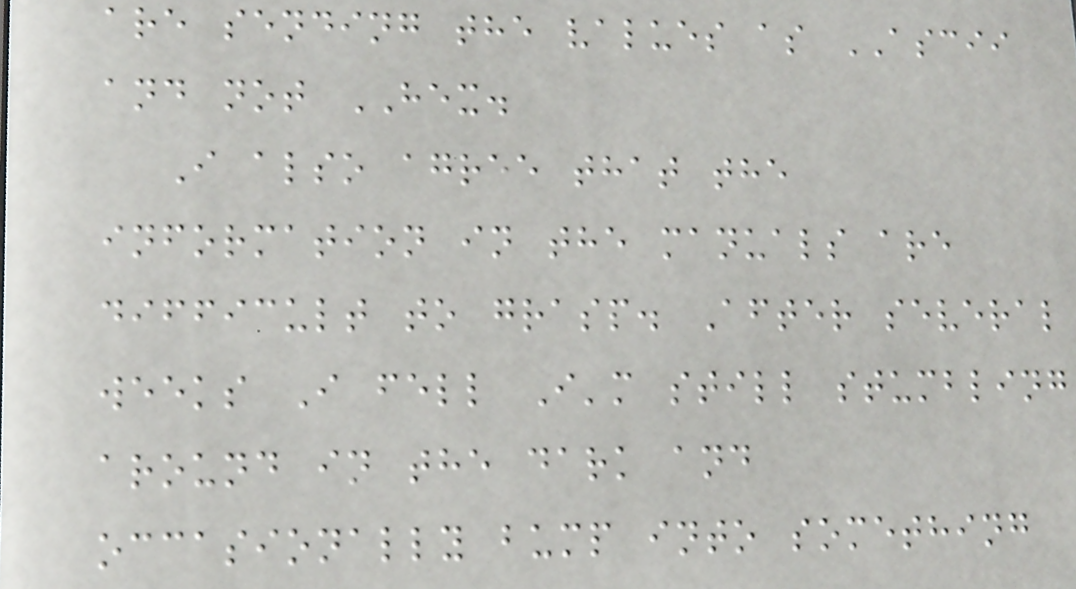are sending the values as ASCII
and not HEX.
I also agree that the
information in the manuals are
difficult to grasp. After several
weeks I fell I'm still stumbling
around in the dark and
occasionally bump into something
